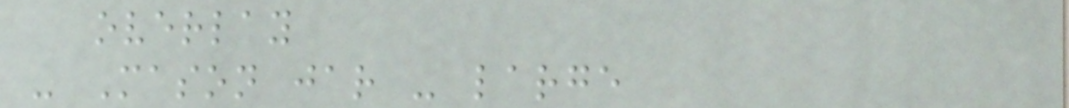overlay
- Mason jar - large
